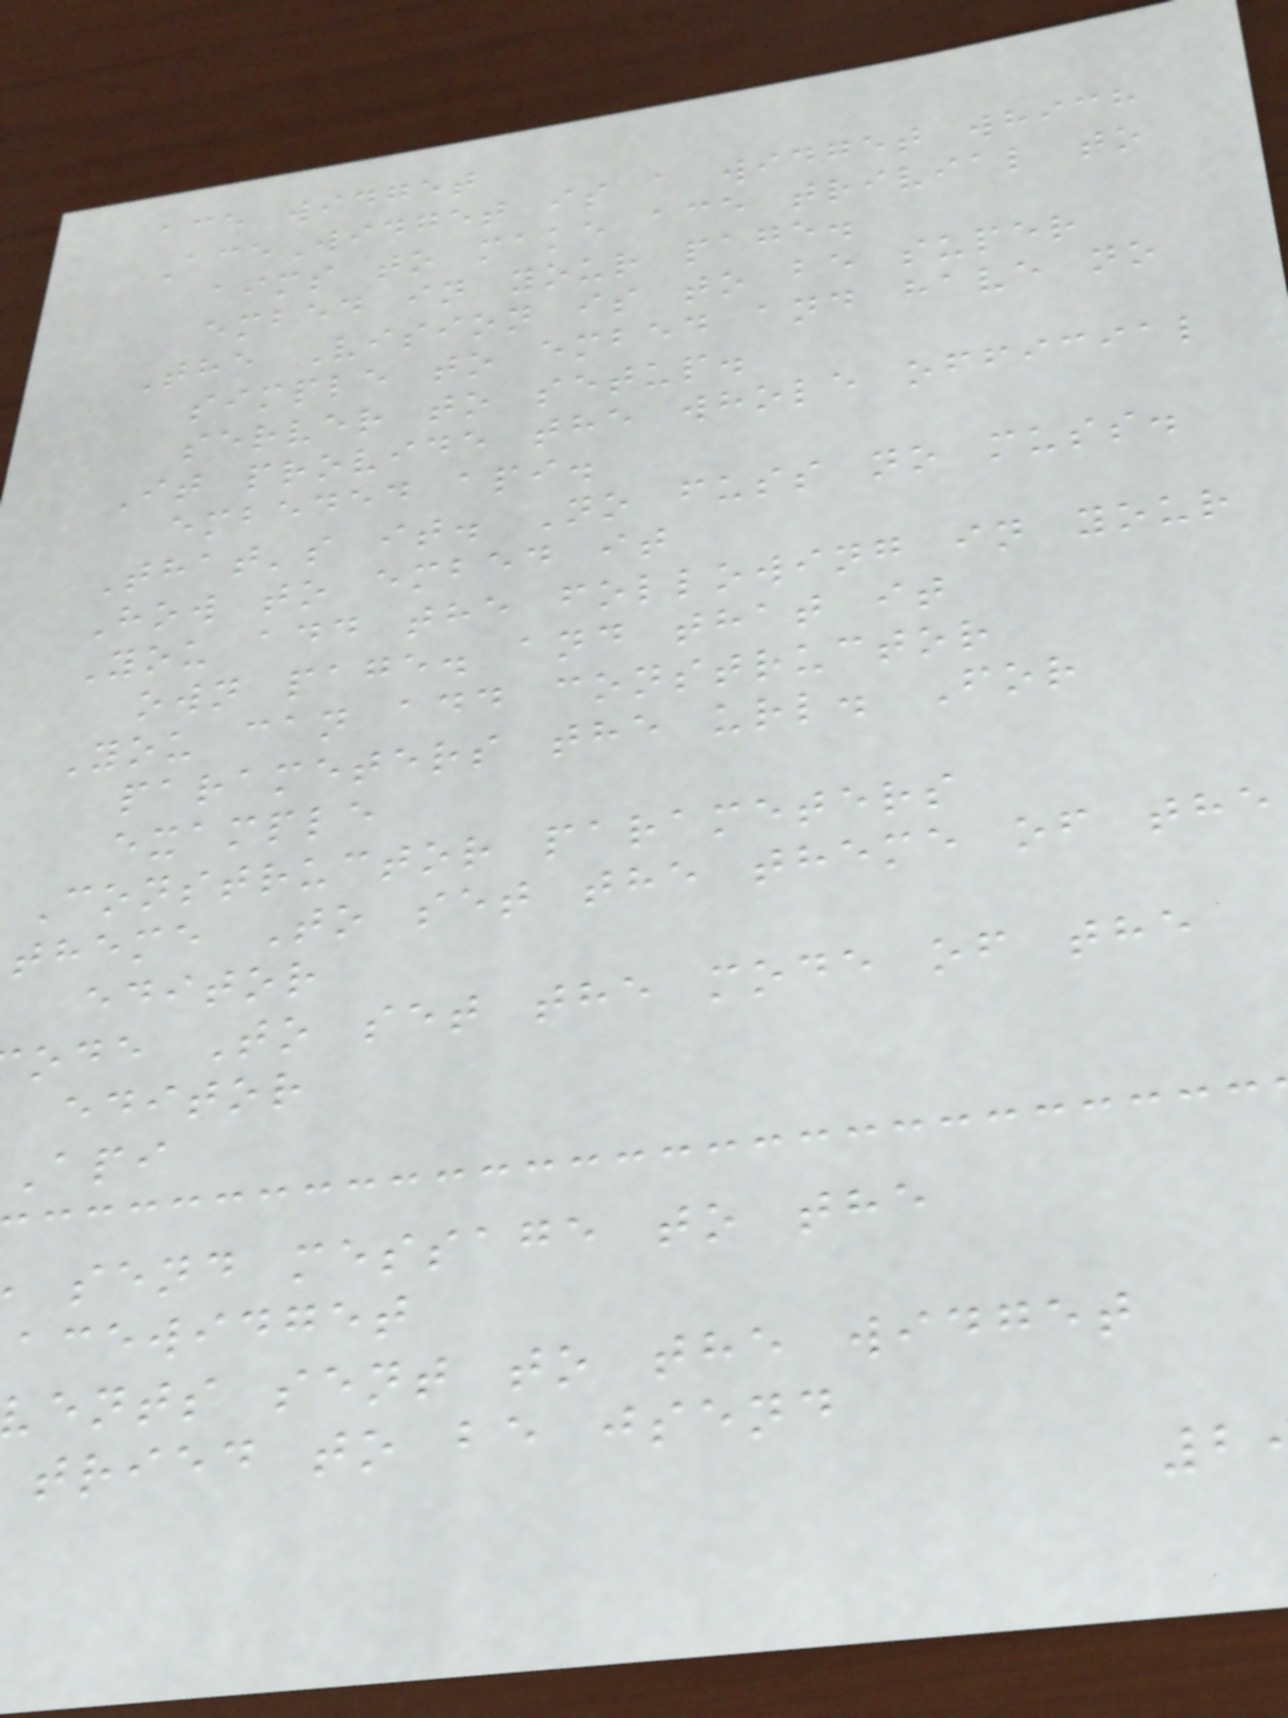ace widget
AceWidget is a widget which
aims to make ace trivial to
embed in your page.
The Vision is to be super
simple to embed and have no
server to setup.
It provide the whole official
embeded api.
That's it. No fuss no muss.
How to embed it
You add the following in your
own page. and that it
You can add constructor
parameters the url. For
example
Constructor parameters
theme To set the theme of the
editor
ode To set the mode of the
editor
send message to the
acewidget
ents sent to the widget
tried to be jsend
